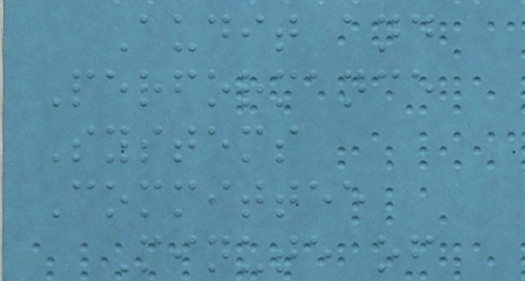Audit and
Performance
Systems
Committee
Minute of
